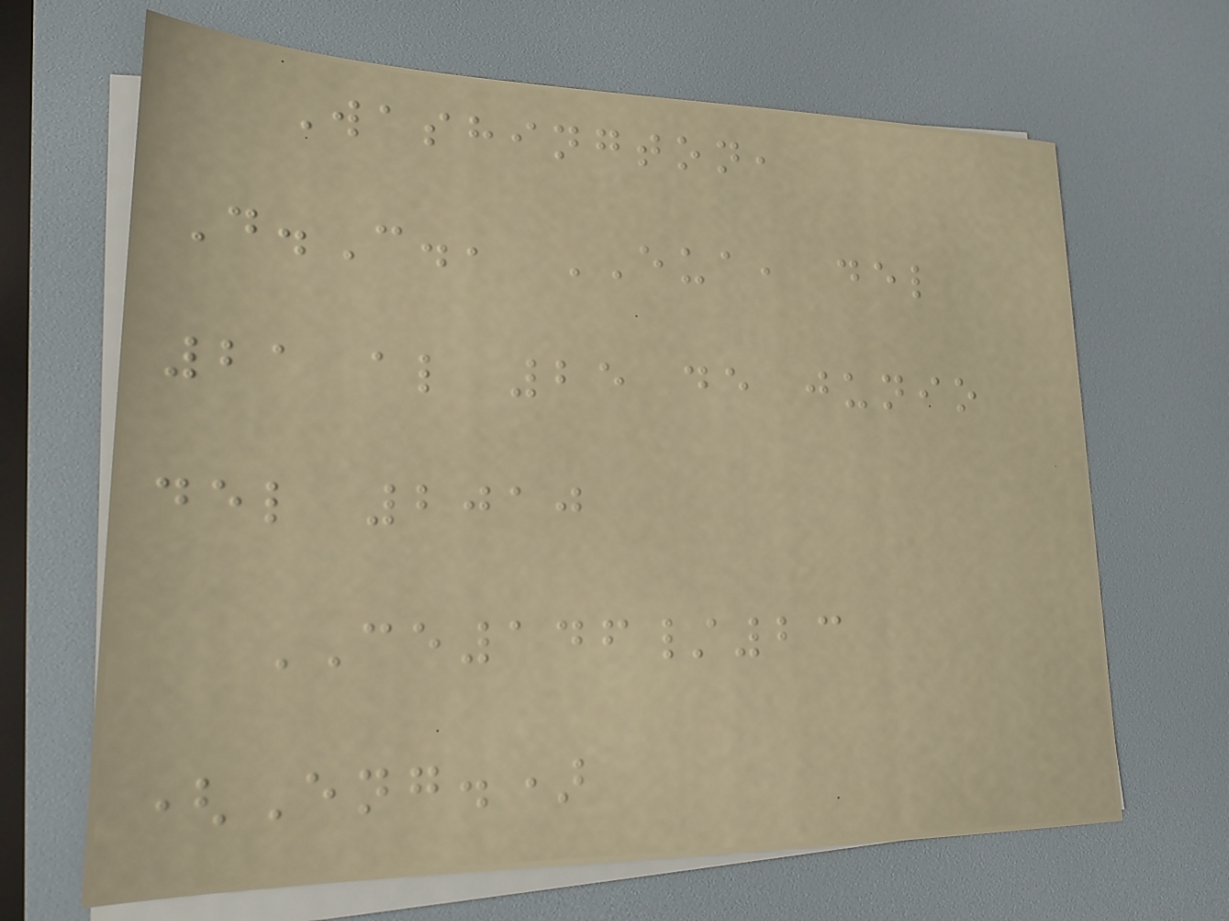Washington,
D.C., EUA, del
21 al 25 de junio
del 2010
CE146/23
(Eng.)
